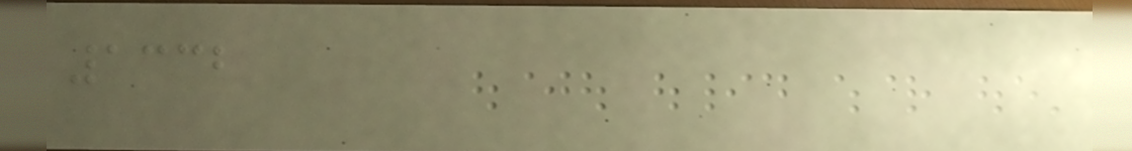1332
